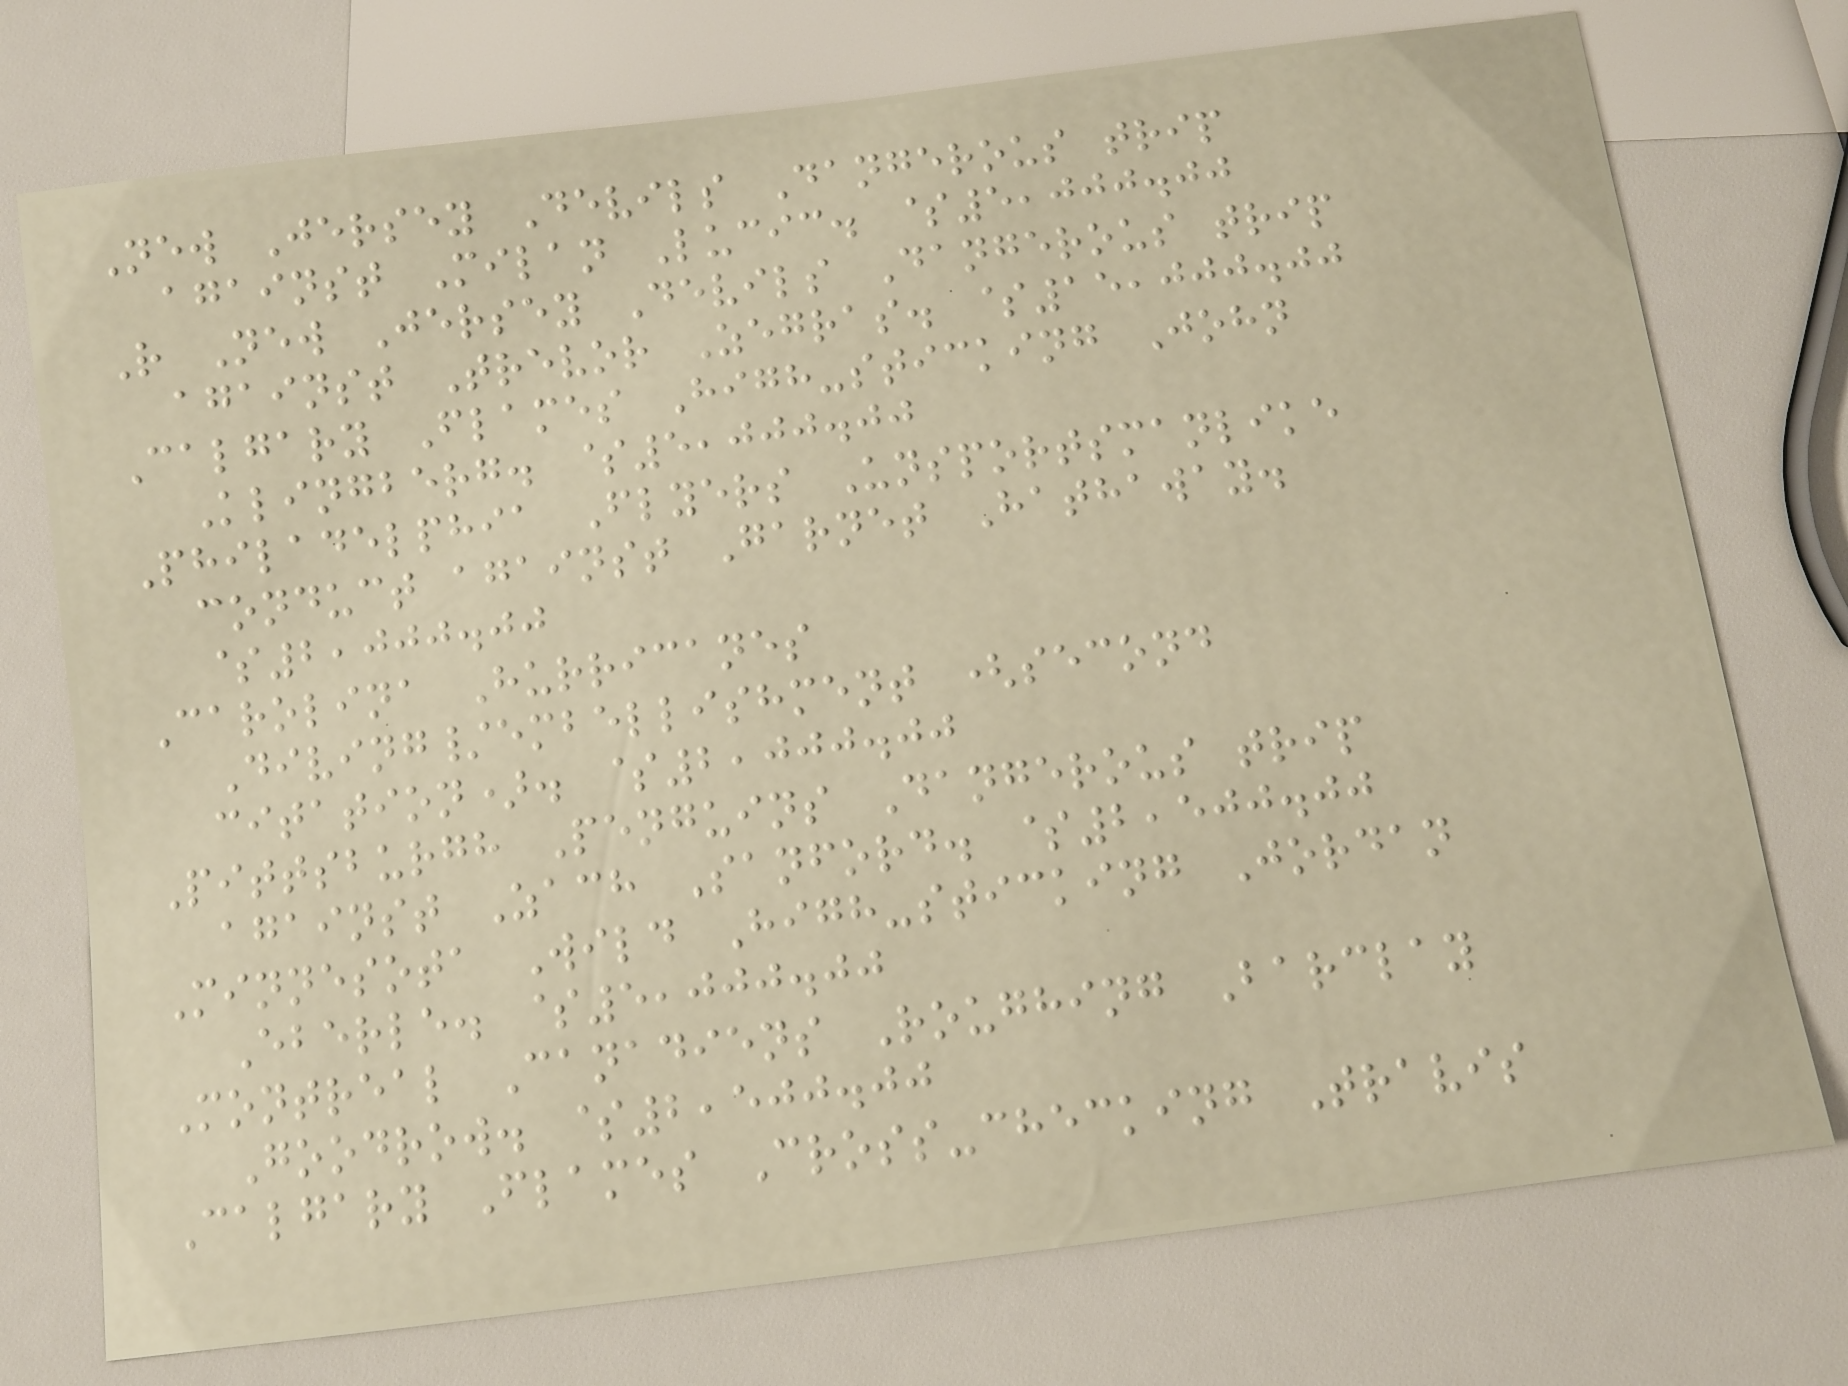New Jersey Devils Dangerous trip
against Milan Lucic. $5,000.00
R New Jersey Devils Dangerous trip
against Trevor Zegras. $15,000.00
Calgary Flames High-sticking John
Klingberg. $5,000.00
Philadelphia Flyers Unsportsmanlike
conduct against Garnet Hathaway.
$2,000.00
Carolina Hurricanes
Diving/embellishment (second
citation). $2,000.00
Pittsburgh Penguins Dangerous trip
against Zach Sanford. $2,500.00
Minnesota Wild High-sticking Jordan
Eberle. $5,000.00
Montreal Canadiens Roughing Barclay
Goodrow. $2,500.00
Calgary Flames Cross-checking Travis
